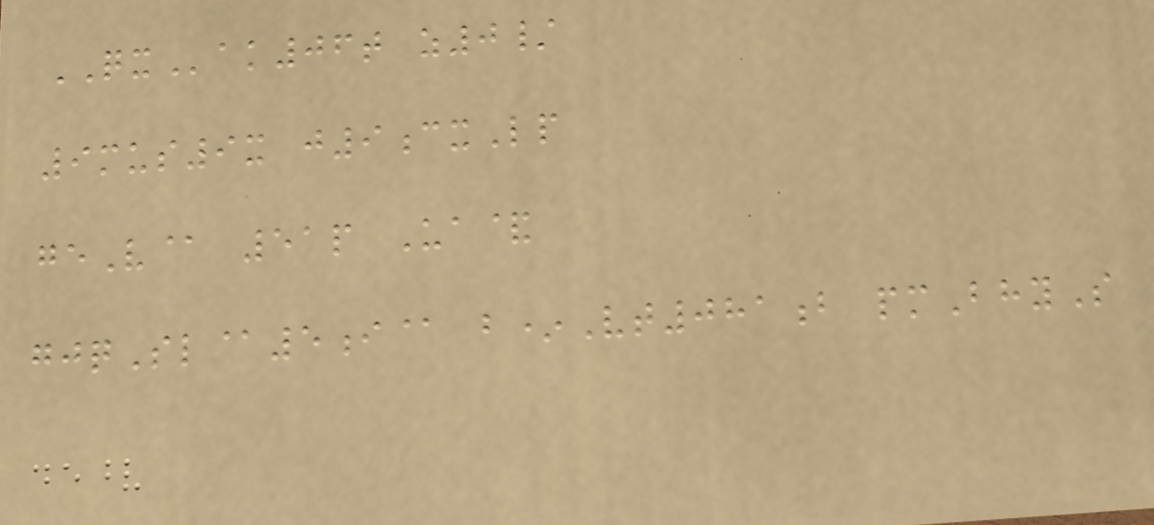QXak06t z0/
9mus9x j9cxLp
geV@ 51p Ua&
gjqSl@5i@ b*Vt081b pmBhyS
